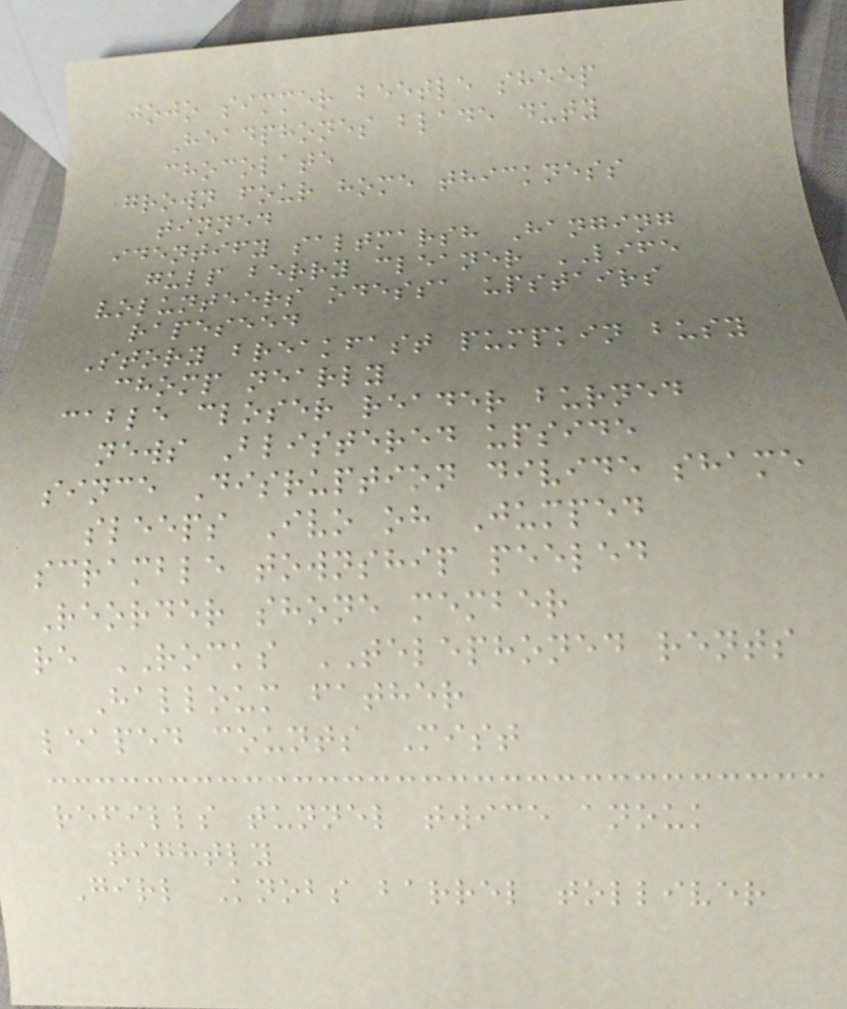jojo simmer beetle sheep
Headphones blade duty
chocolate
grown four home thickness
tinned
identify saltmarsh Hanging
gulp berry cleaner LIFE
volunteers odessa upstairs
rapeseed
Story breakfast pumpkin busy
chomp nearly
cable closer reader burned
news Blistered upside
since Disruption divide shame
sleeps Ivo oh Jumped
scramble township peeled
Reorder shone member
re ROCKS TELEPHONED rents
Halloum father
leaped counts Mist
refills tunnel twice anouk
tightly
Girl Knobs barrel tolliver
